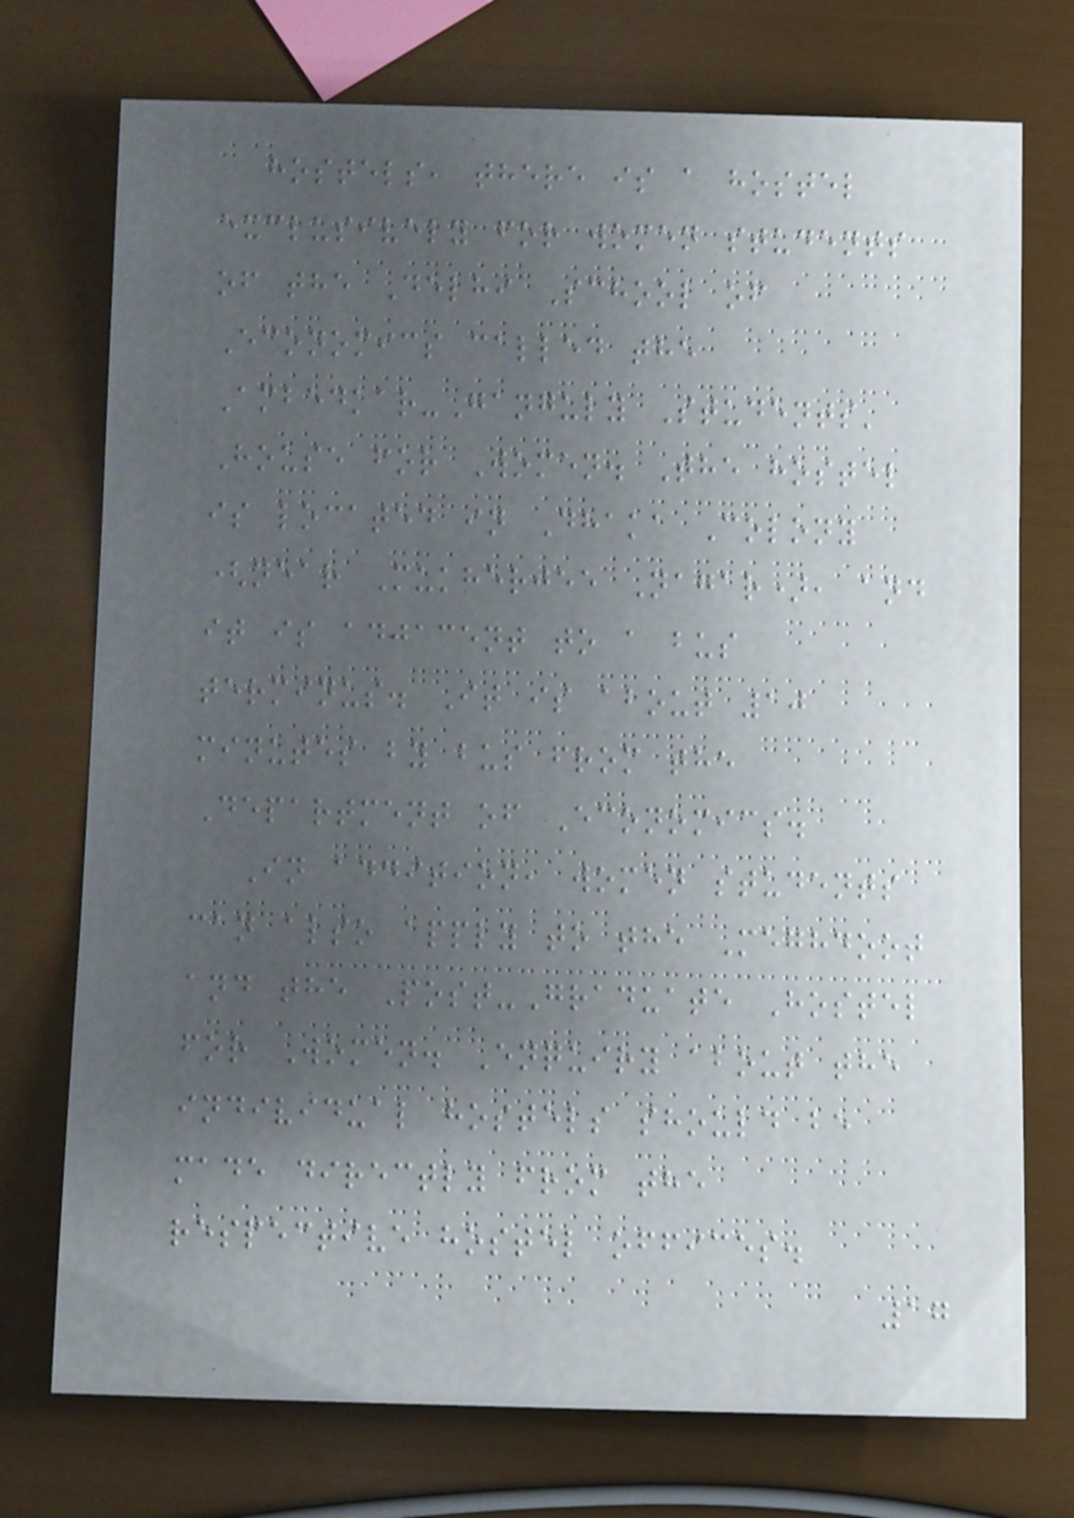hostels, there is a hostel
exclusively for women students
of the Delhi School of
Economics called the
Ambedkar-Ganguly Students'
House for Women. The hostel
is located in Dhaka Colony
(near Mukherjee Nagar), and
it is adjacent to a bus
terminus. It is about 10
minutes by bus from the
Department of Economics.
In addition, women students
can also apply to the Meghdoot
and the Post-Graduate Hostel
for Women. Enquiry about the
individual hostels should be
made directly from the
respective hostel offices.
17
